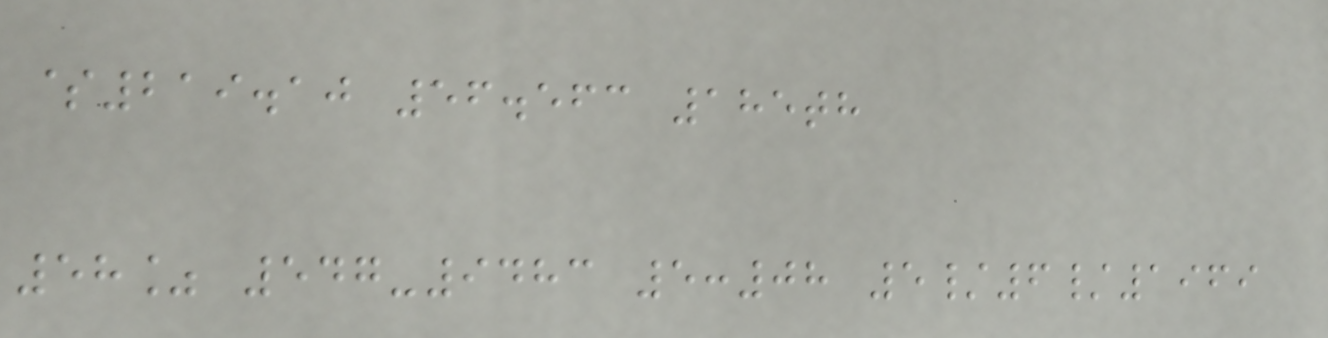$219.10 56.563 185th
58% 547-9483 5:08 5/6/1969
